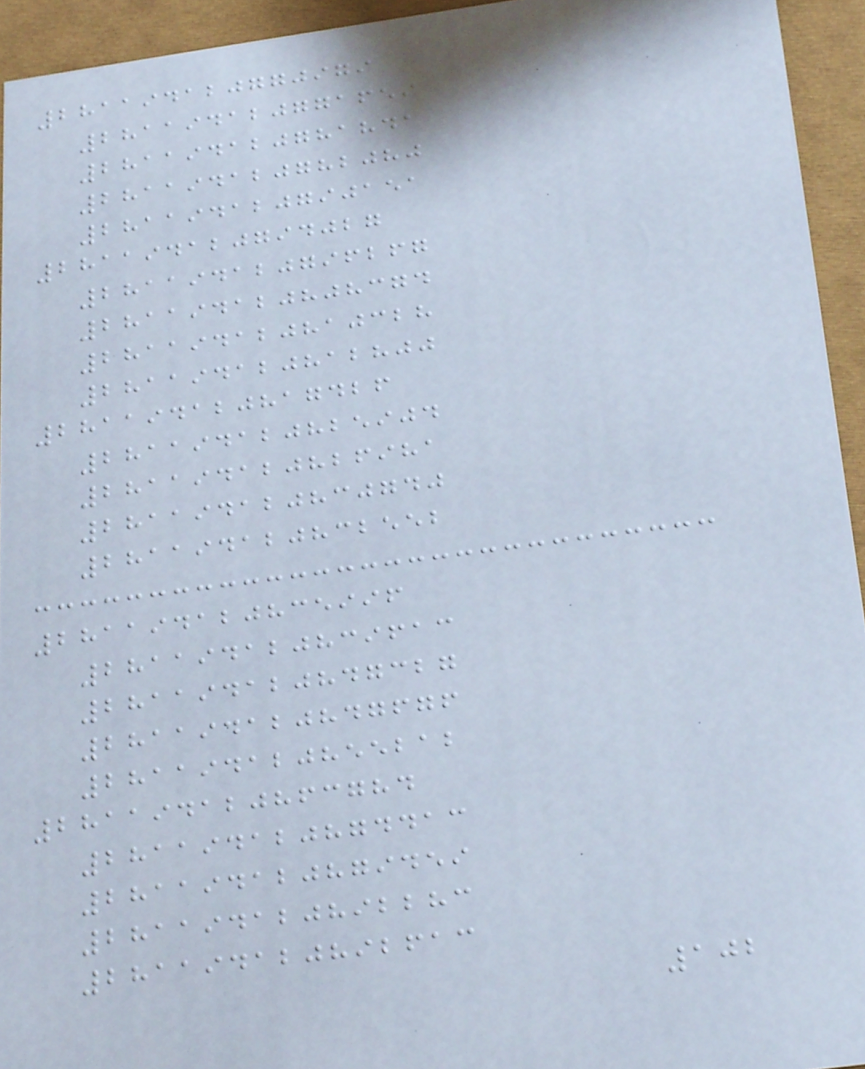281194120770979
281194120771659
281194120781841
281194120782080
281194120790151
281194120794027
281194120796267
281194120808374
281194120810328
281194120812800
281194120817426
281194120825904
281194120826981
281194120830740
281194120832552
281194120835996
281194120839613
281194120847327
281194120847676
281194120855212
281194120863784
281194120874413
281194120879459
281194120892283
281194120892613
102
